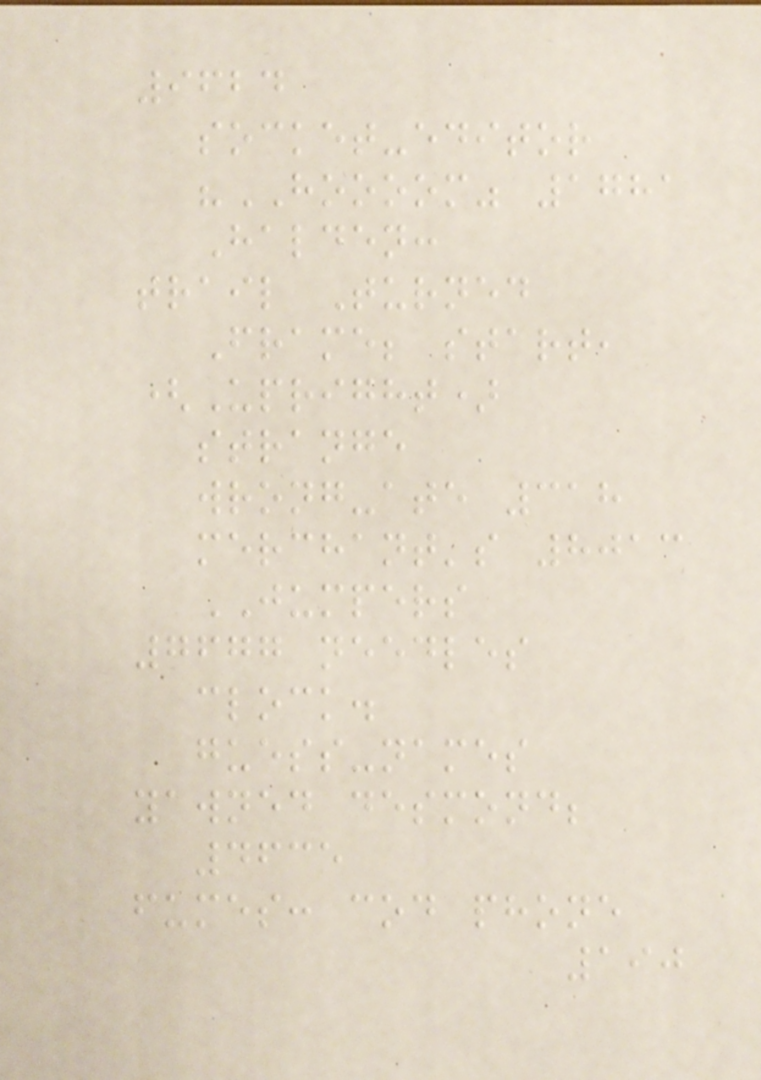9624
socket-editor
"HOOOOM" 1781
Halden:
trail Turned
Frame; start,
(Upright)
strange
wrong-ate 318
merchant's 8013
JUMPERS
7677 needles
clock.
guess-names
yawned desmond;
4635
fumes: cod phone
190
